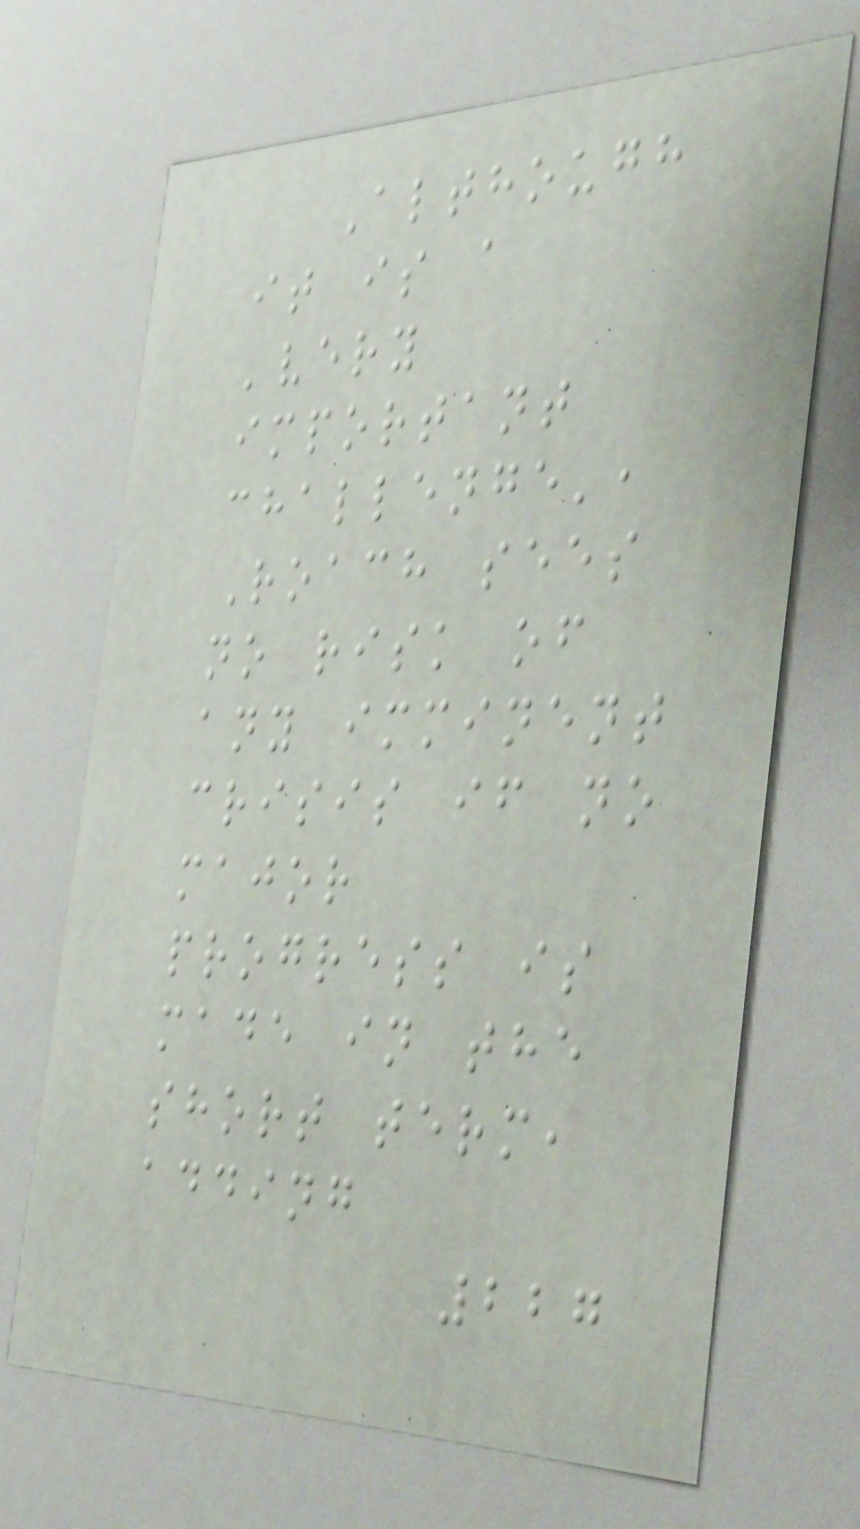Although
it is a
'very
important
challenge',
Roach sees
no risk of
any imminent
crisis if no
major
progress is
made in the
short term,
adding
227
